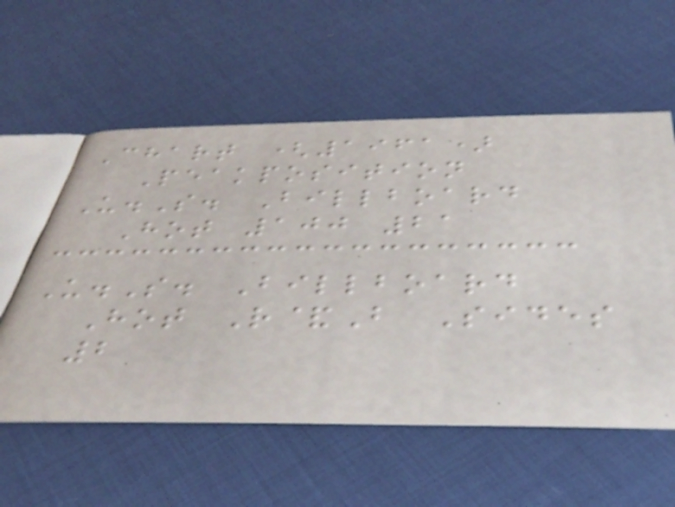Chart (1961)
Peakposition
U.S. Billboard
Hot 100 21
U.S. Billboard
Hot R&B Sides
2
